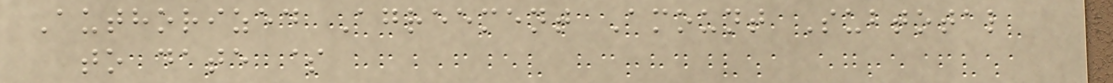Authorized Agreement Amount Subtotal
to date $
